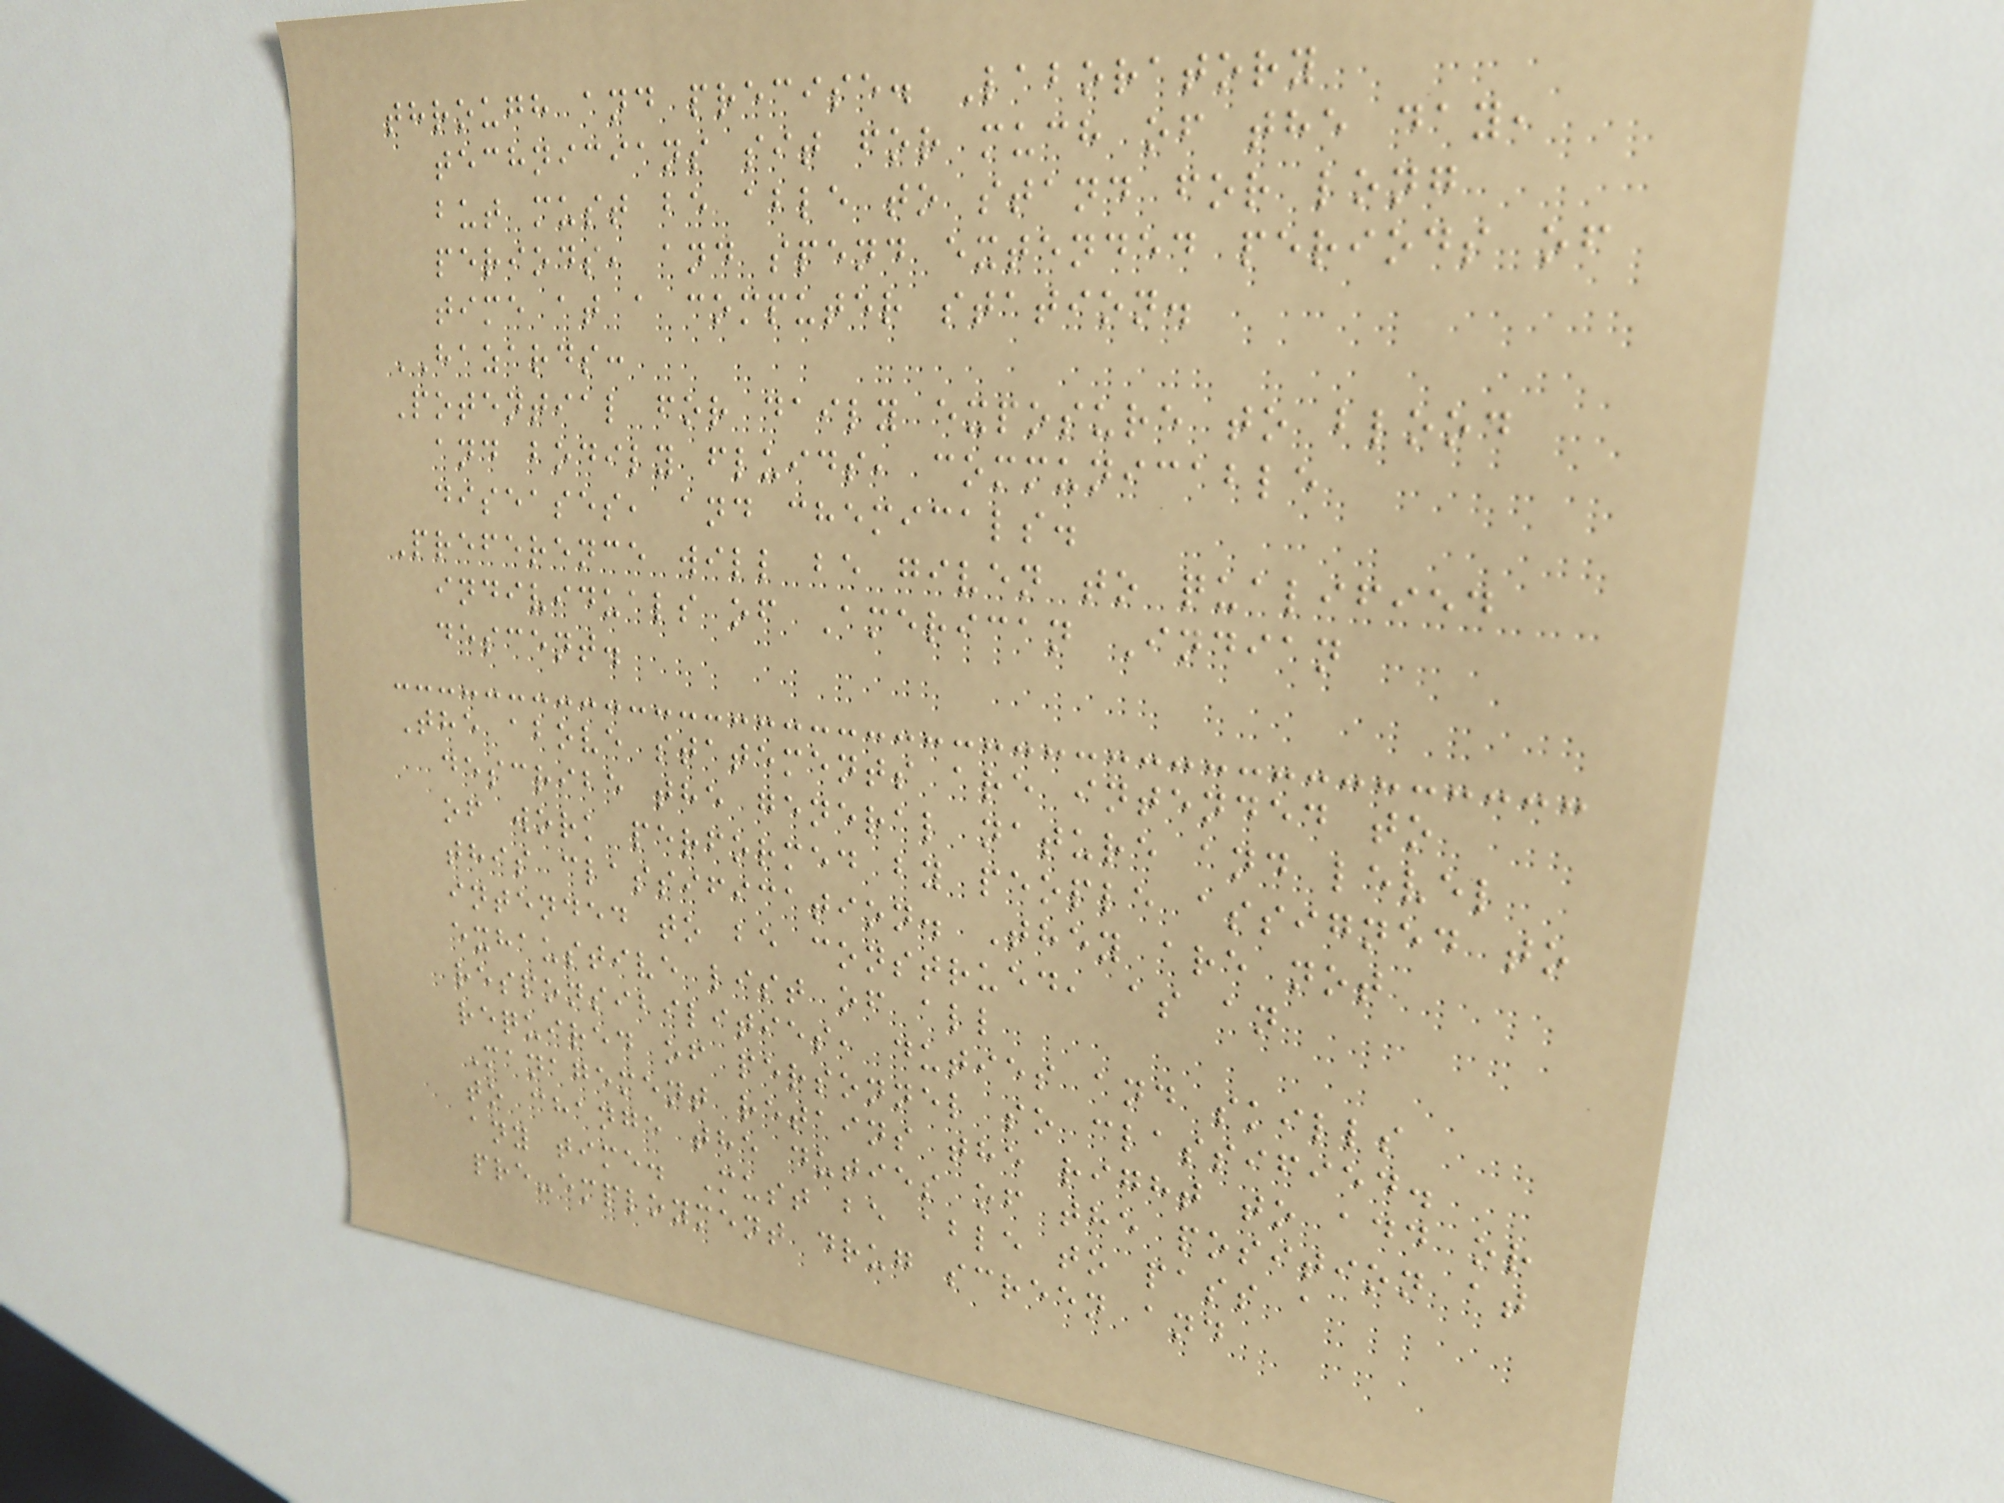through and precise. Laboratory
technicians sit for much of the day,
but must be able to stand for long
periods, and spend extended periods of
time at a computer station.
HAZARDS:
Potential for daily exposure to blood
and bodily fluids, communicable
diseases, and chemicals.
Preference will be given to qualified
individuals of American Indian
descent.
The above statements are intended to
describe the general nature and level
of work performed by people assigned to
this classification. They are not
intended to be construed, as an
exhaustive list of all
responsibilities, duties and skills
required of personnel so classified.
Management retains the right to add or
to change the duties of the position at
any time. Must be able to pass a
pre-employment drug screen and
